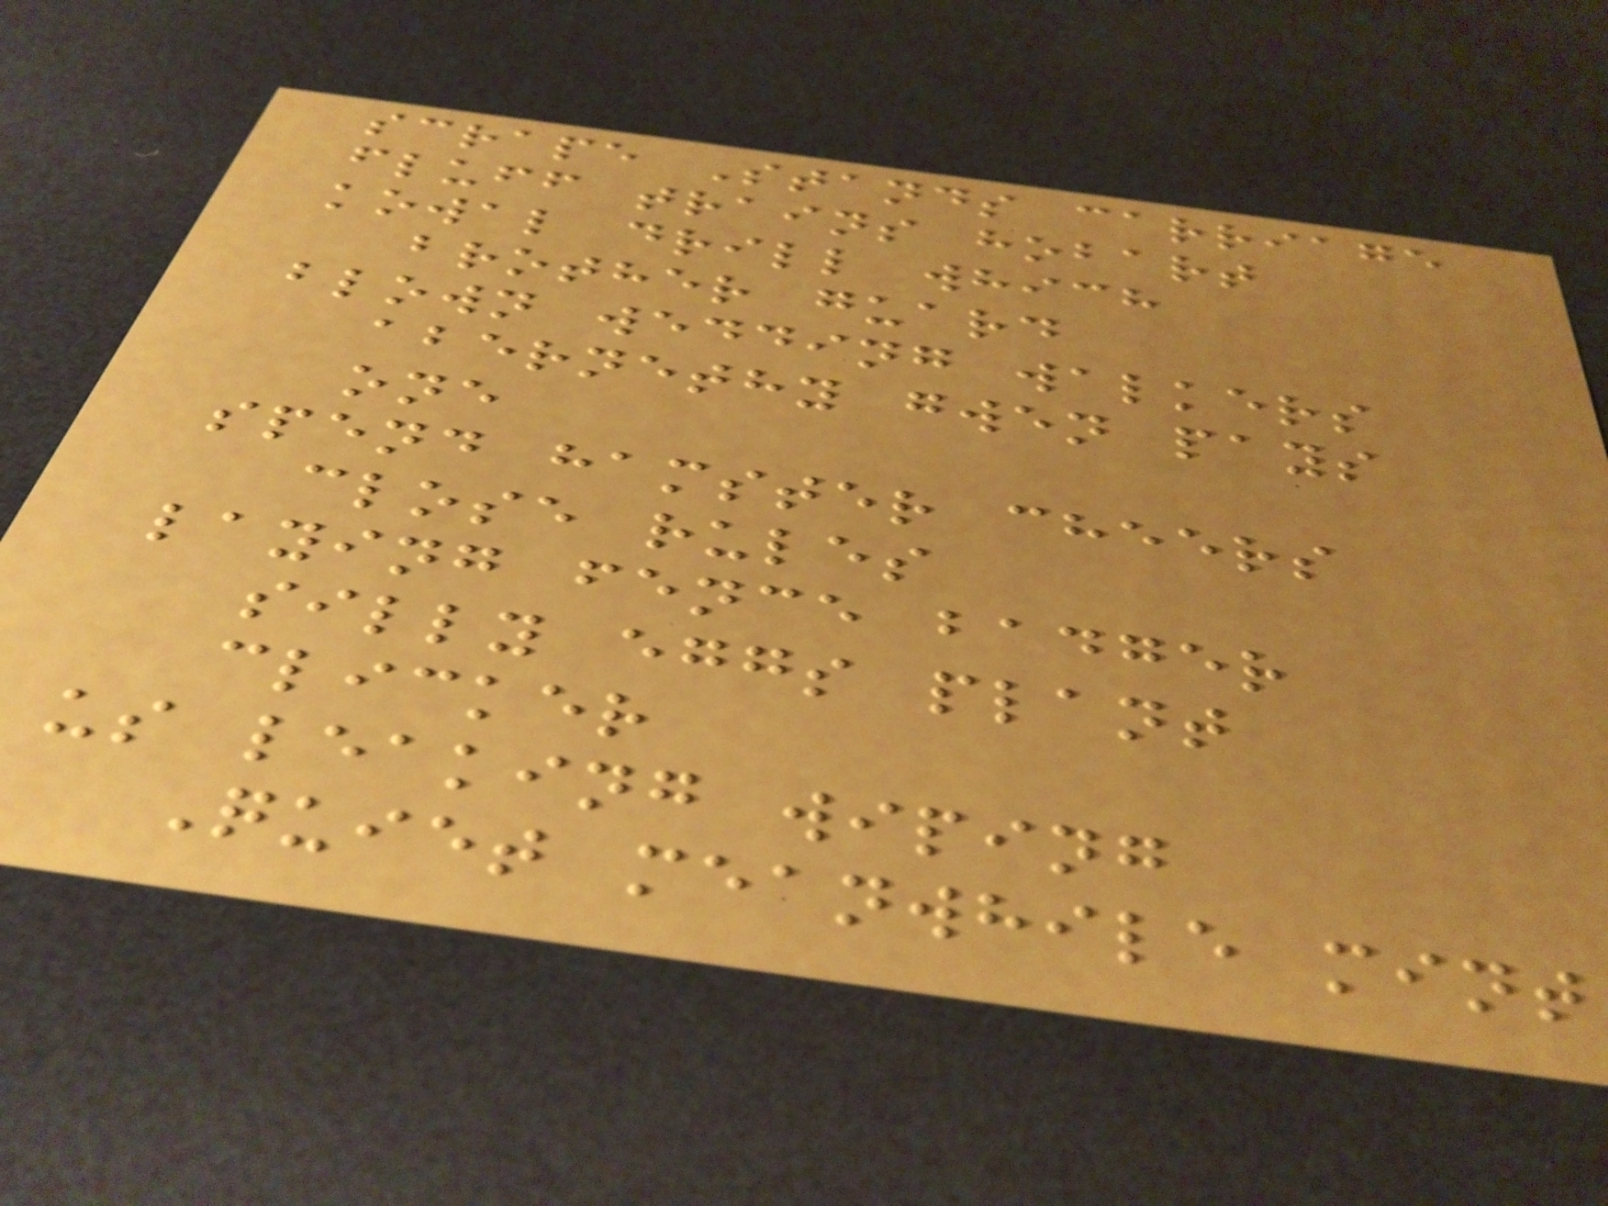scrape Stands carriage
fluff trains hobart
kowal drill which
brother guard
blown wedding walkers
abernethy gwen pays
one
spend hamster cheers
close rules
laying fence badger
silly eggs plant
clicker
us leaking wiping
Quiet meanwhile mint
